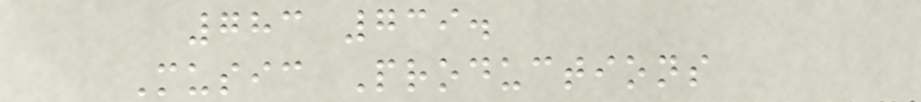783 739.
Music Productions
